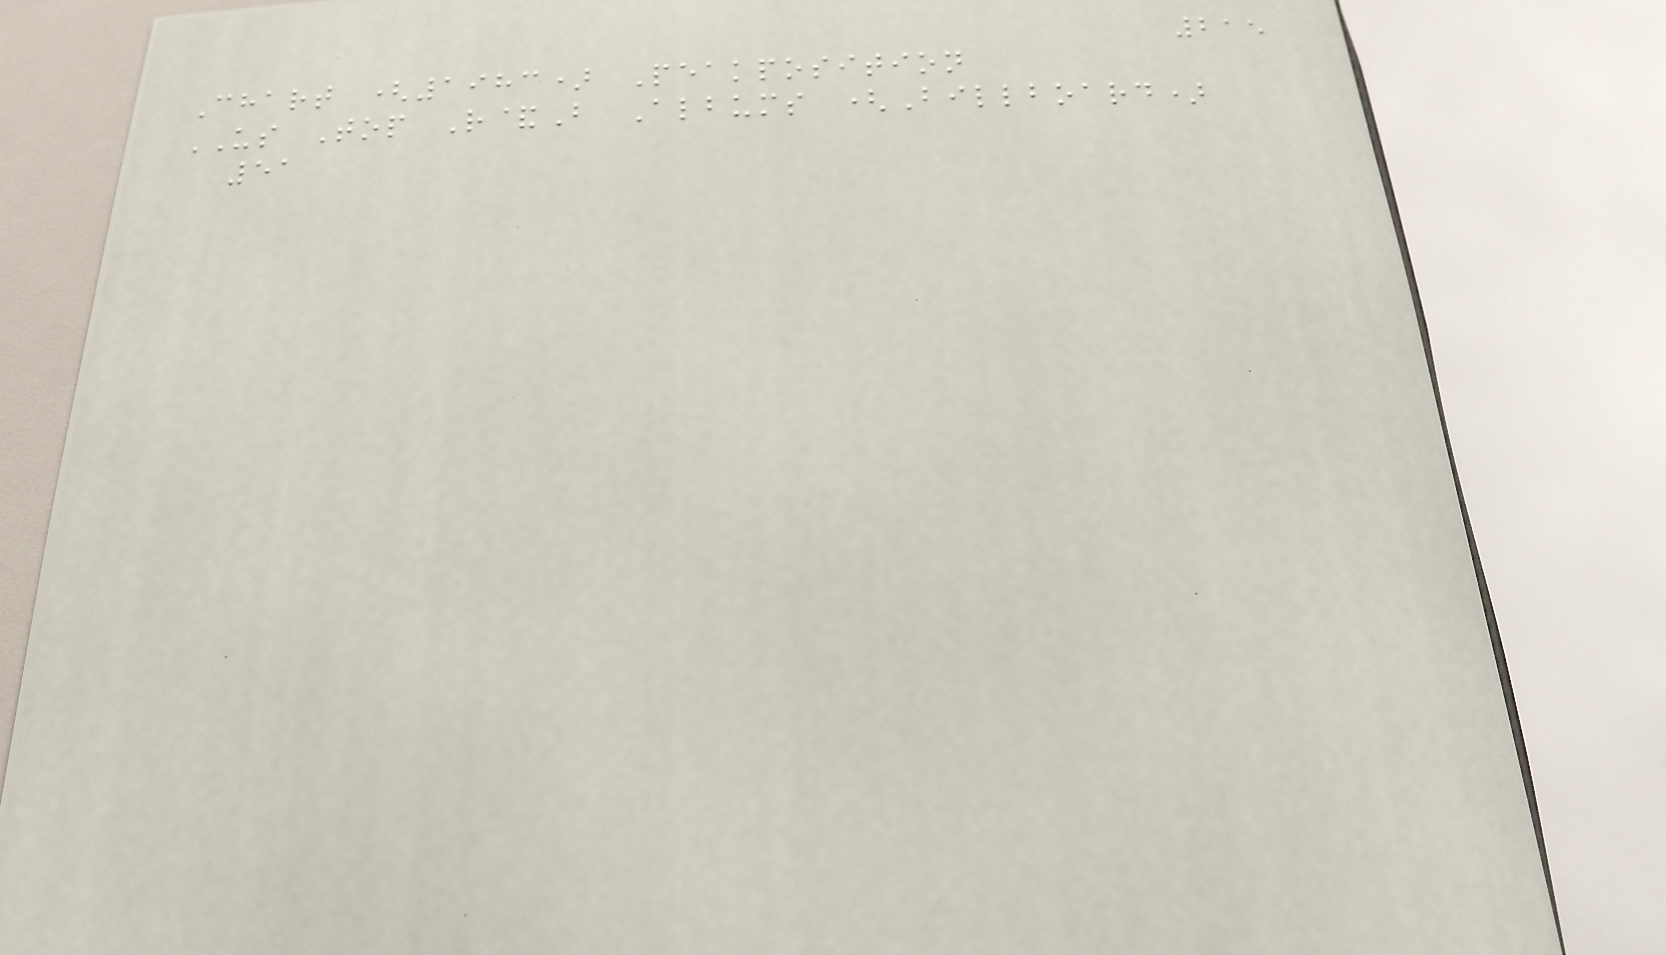215
Chart (1983) Peakposition
US Top R&B Albums (Billboard)
51
